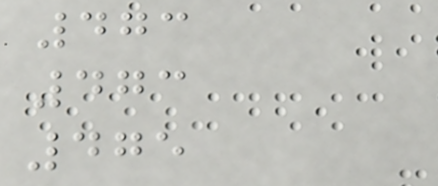473
473
475
